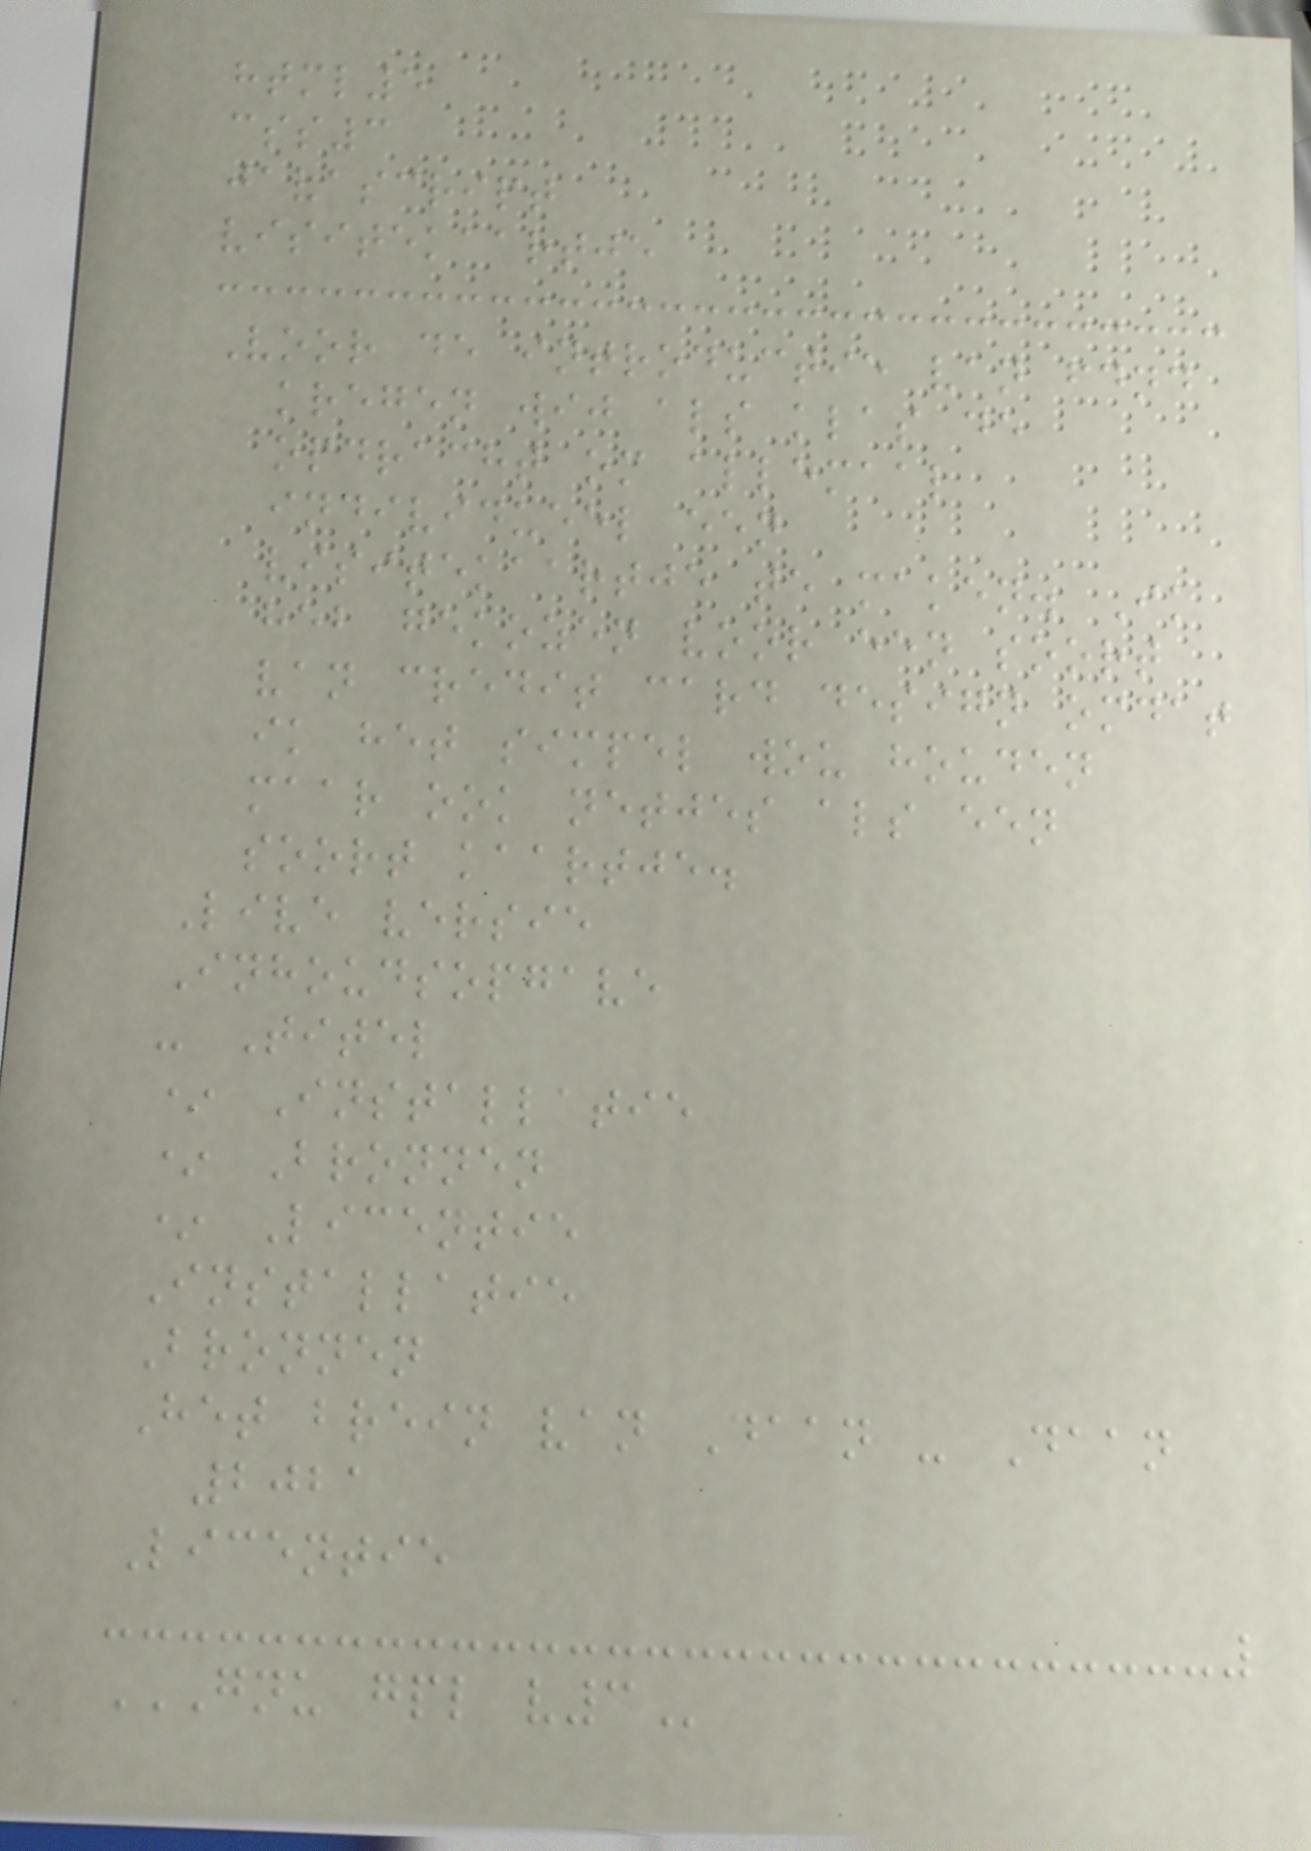html5
css3
javascript
visitekaartje
Voor de introductie van fdnd
kregen wij als klas de
opdracht om allemaal
individueel een
visitekaartje te maken. Ik
heb gekozen voor een soort
van credit card design omdat
ik het simpel wou houden
maar ook netjes als een
soort kaartje.
Live versie
Inhoudsopgave
- Titel
* Installatie
* Bronnen
* Licentie
Installatie
Bronnen
Het brein van Daan - Daan
2021
Licentie
GNU GPL V3
